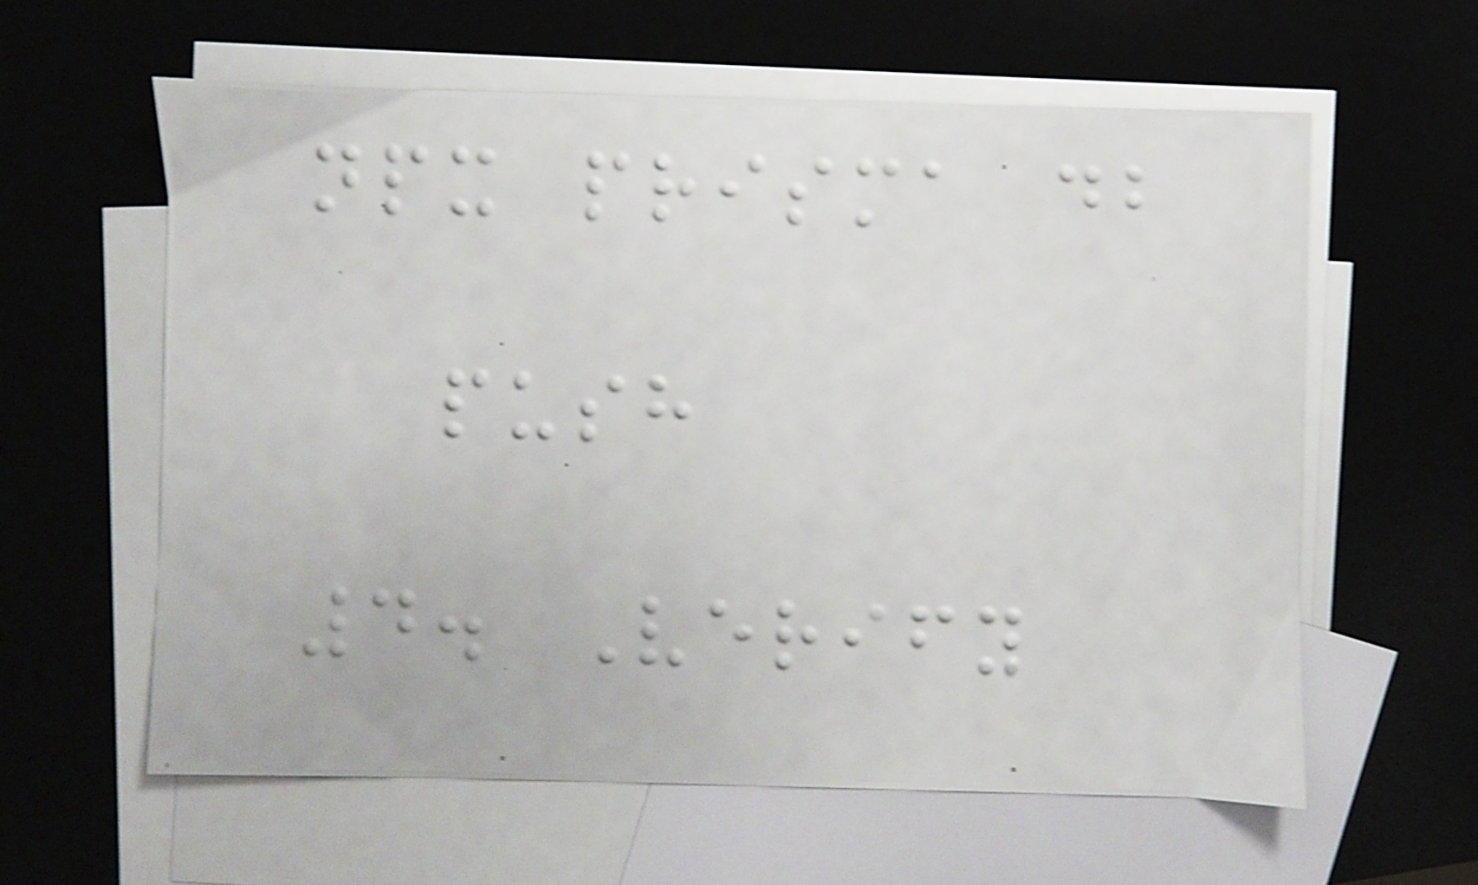npx prisma db
push
4. Verify
